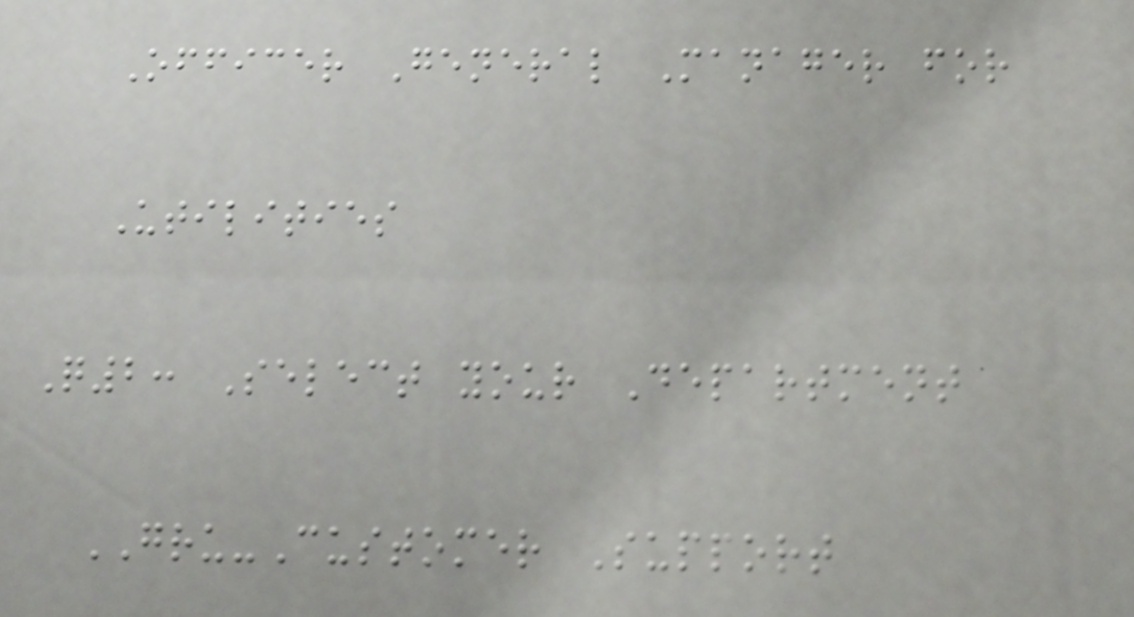Officer General Manager for
Utilities
Q2: Select your Department
GRU-Customer Support
